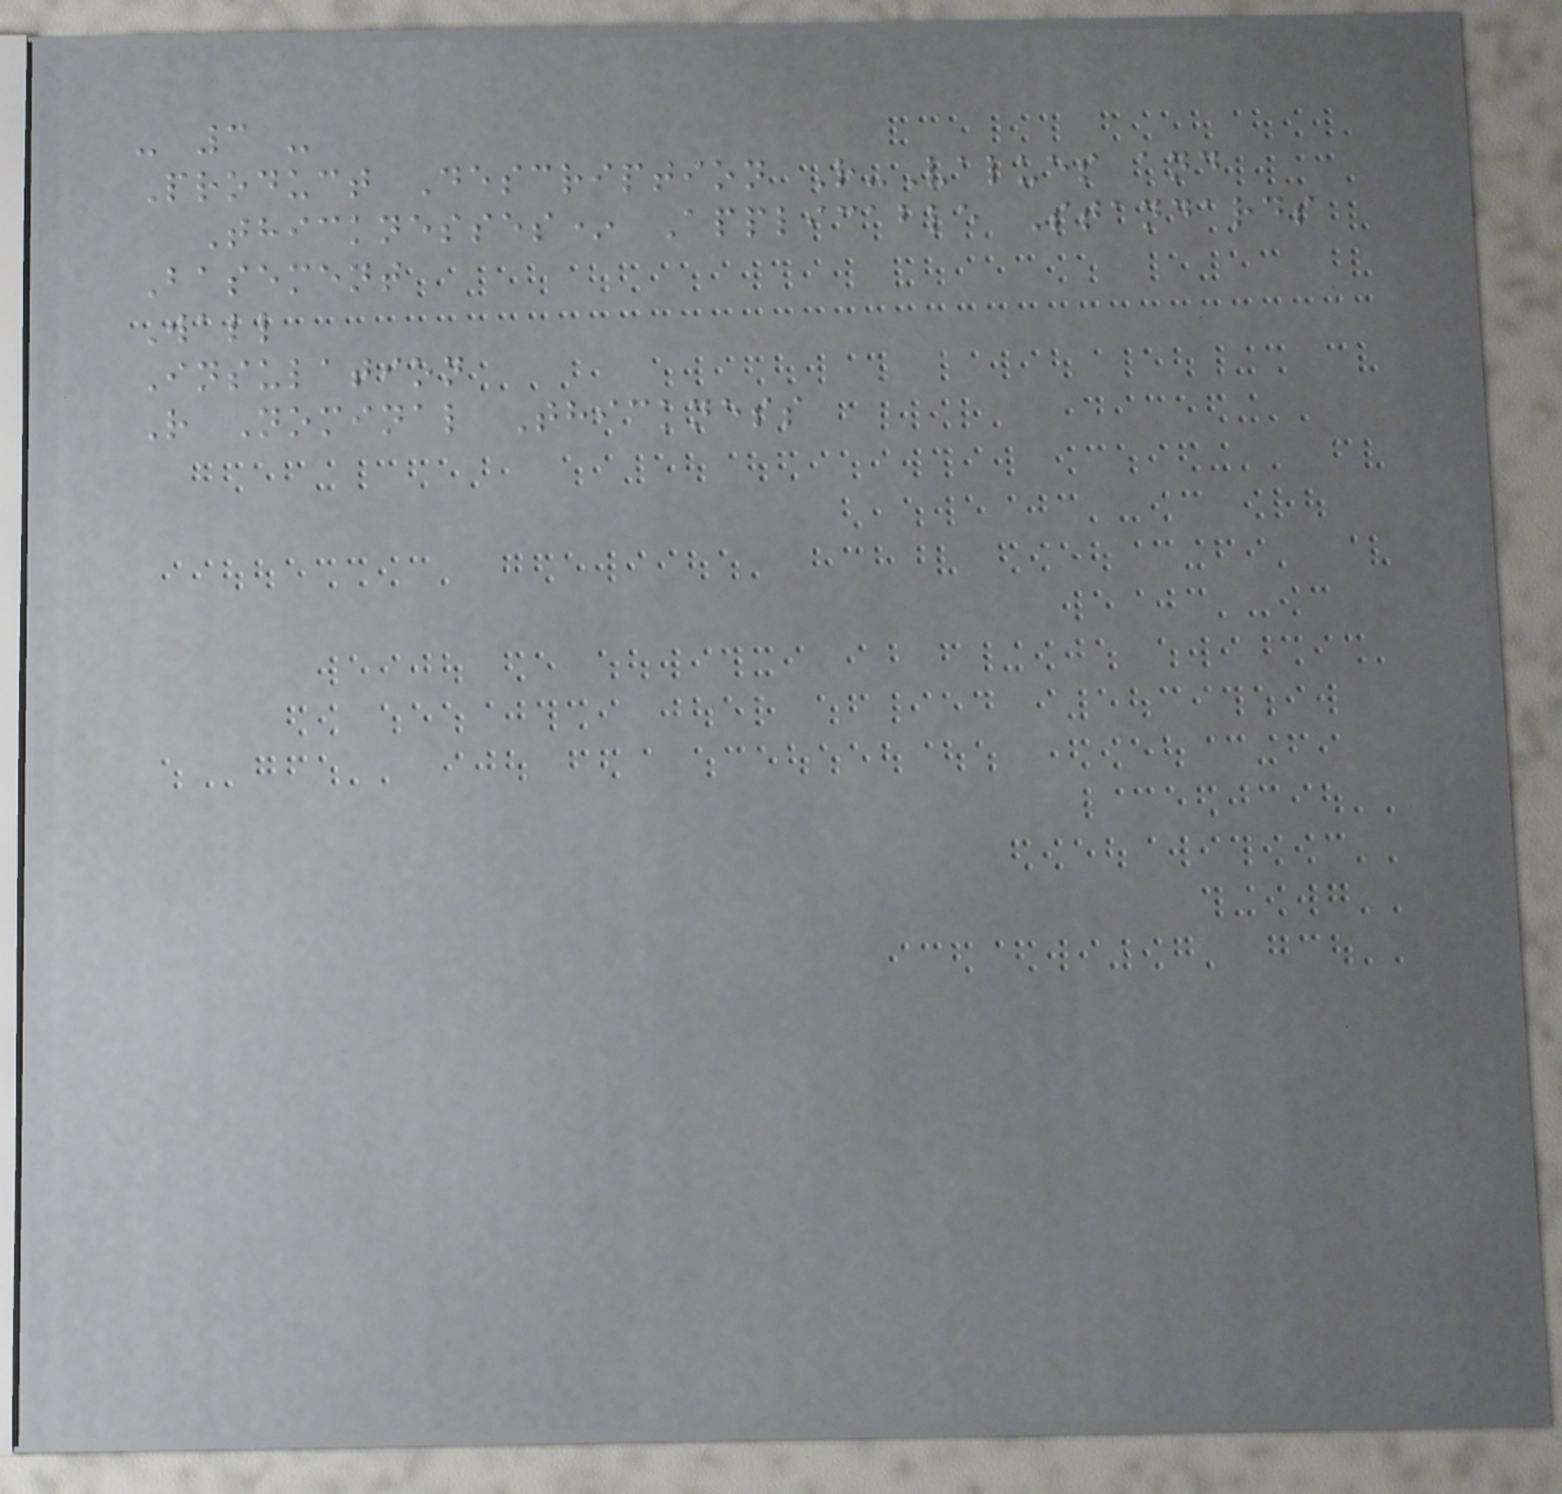- 3 -
Product Description R-Values and
Thicknesses* Applicable Standards
Basement
Wall
Insulation
R Nominal Thickness
